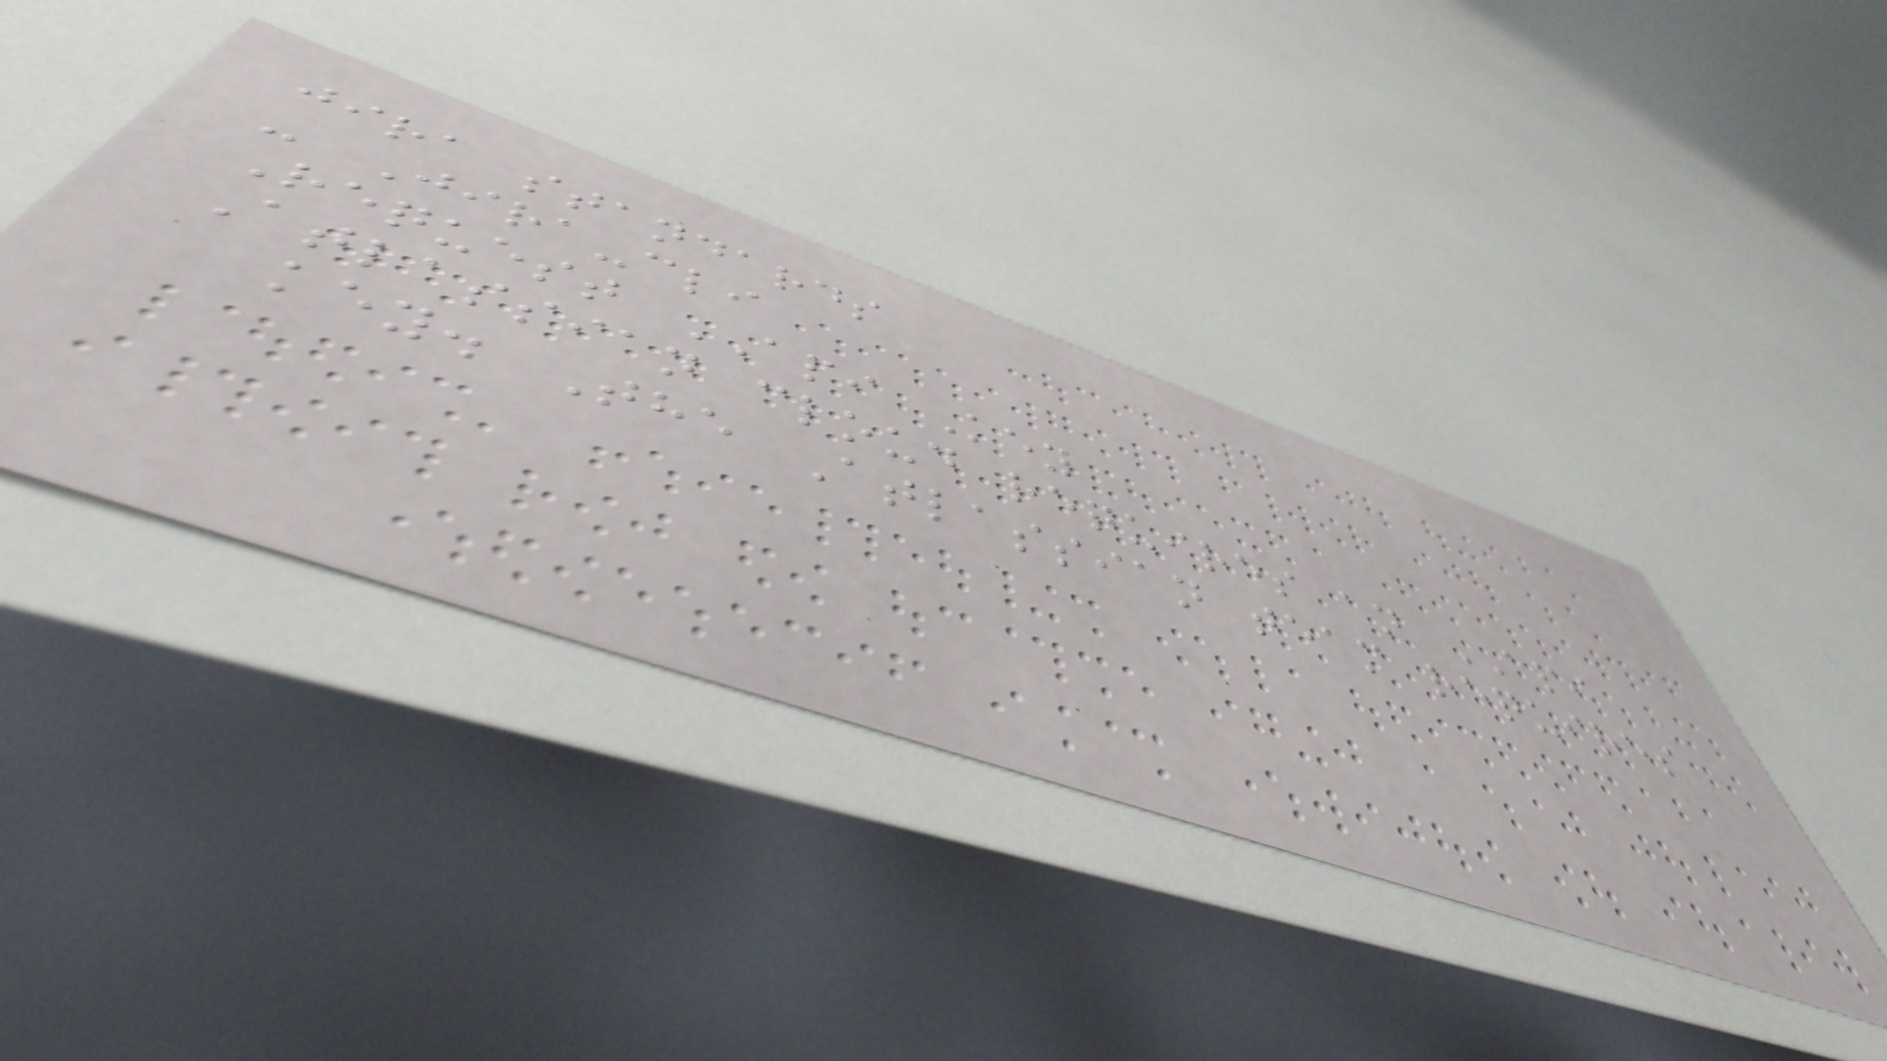jira standards
- Jira-cli
Request API Key
Atlassian cloud requires an API
key. The Atlassian team requires
